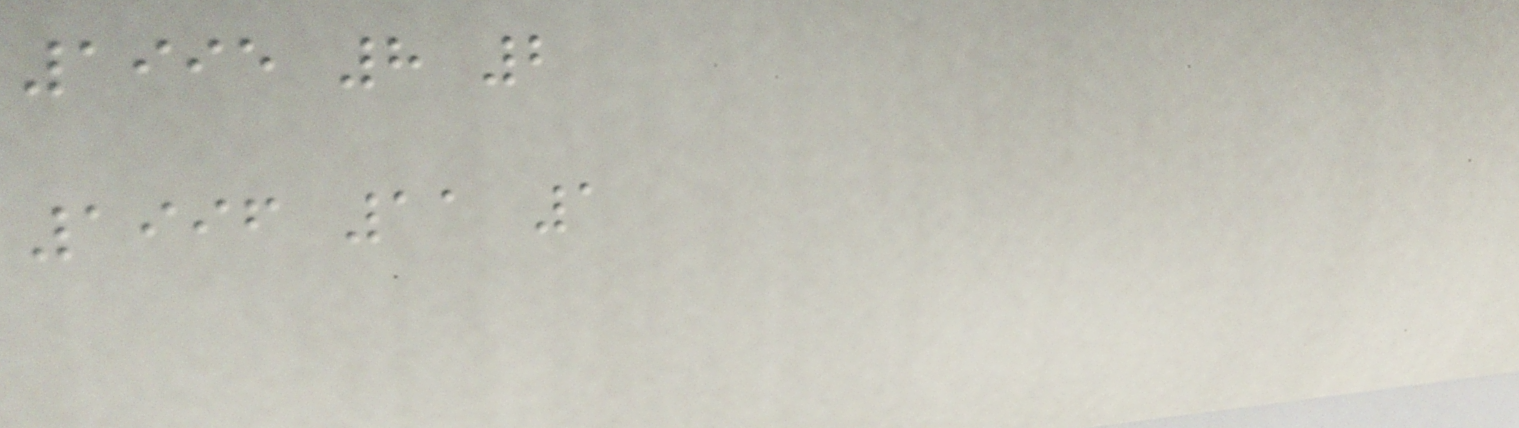1995 8 2
1996 11 1
